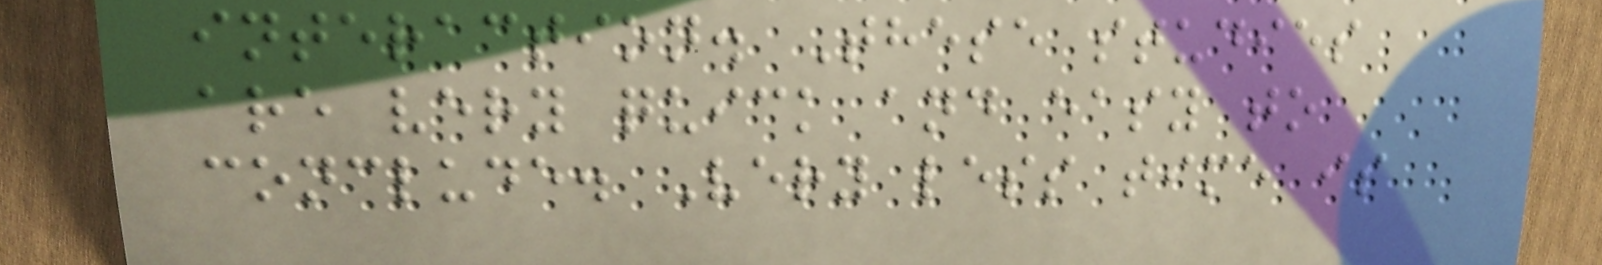interaction. These studies
are very quick and easy to
conclude. Very less time is
